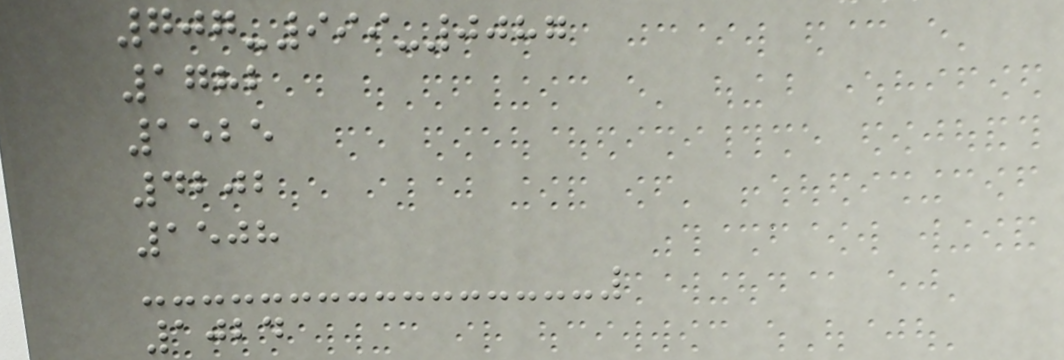707-999-0087
1782
1525
4202
1508
1024
